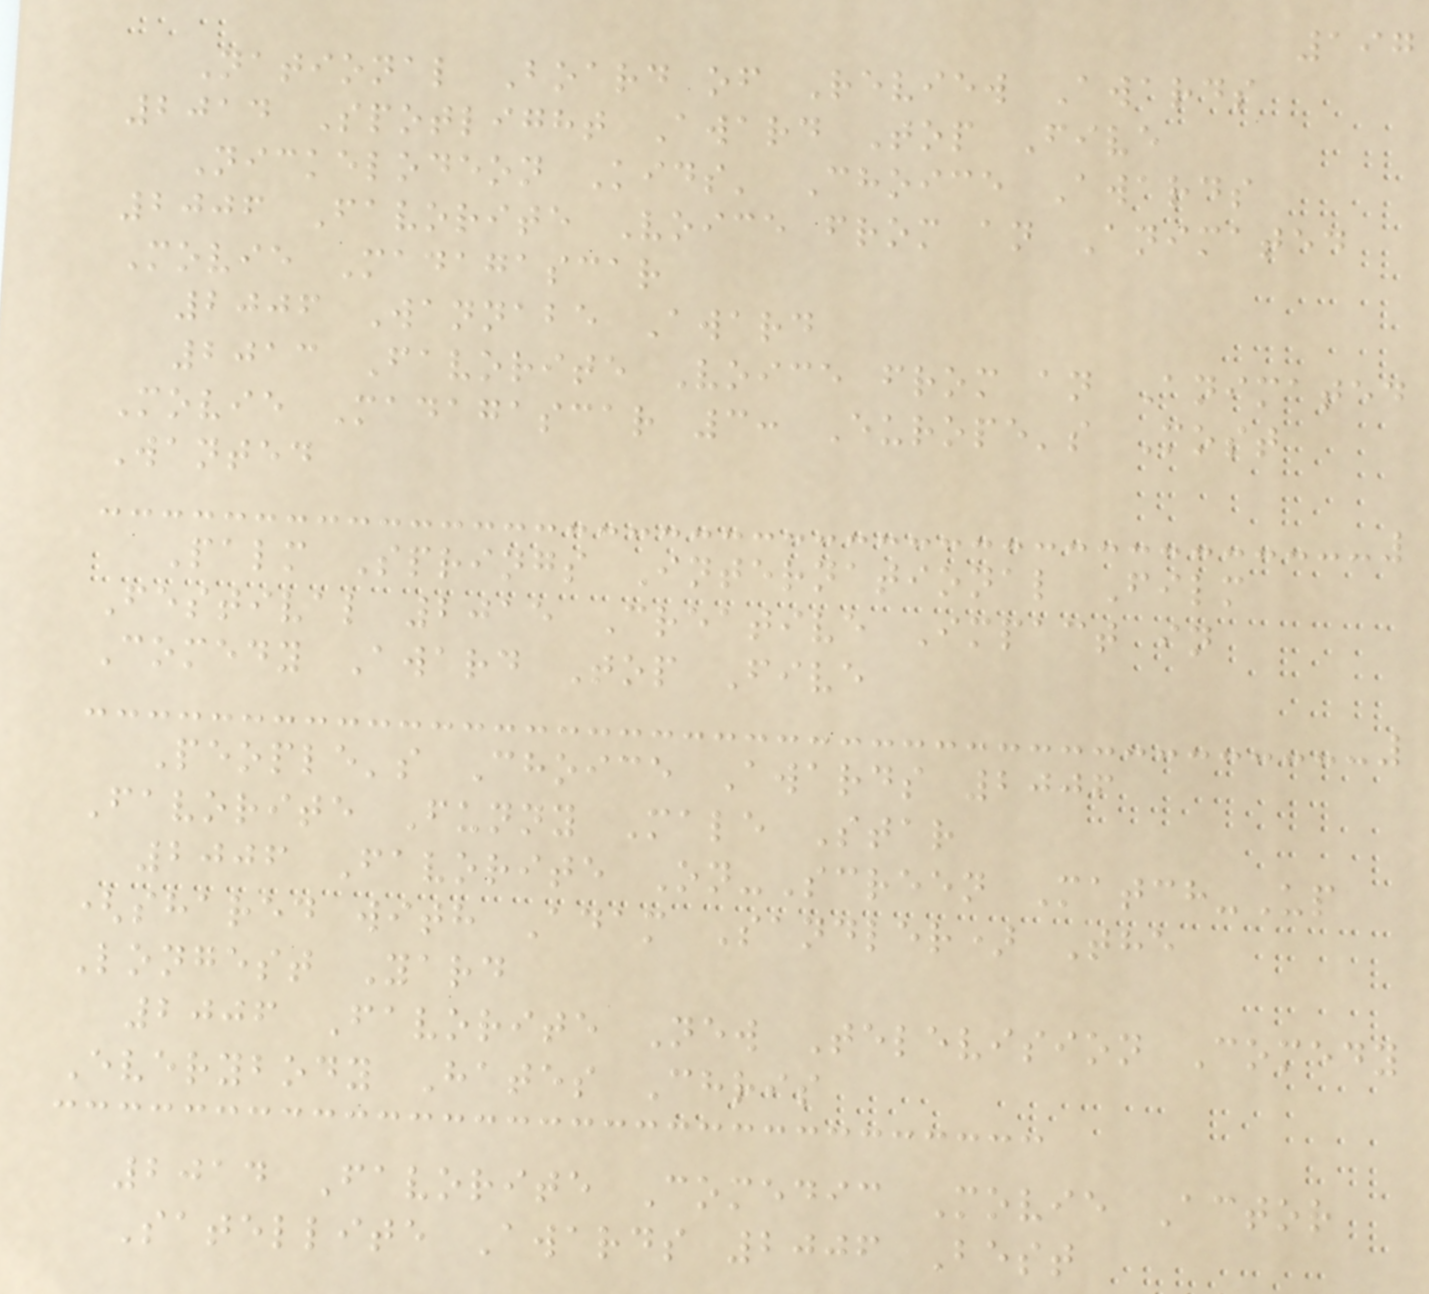197
National Board of Review Awards
2014 Spotlight Award Top Five
Nickelodeon Kids' Choice Awards
2006 Favorite Voice from an Animated
Movie Madagascar
2006 Wannabe Award
2013 Favorite Voice from an Animated
Movie Madagascar 3: Europe's Most
Wanted
Palm Springs International Film
Festival 2015 Creative Impact in
Comedy Award Top Five
People's Choice Awards 2006
Favorite Funny Male Star
2006 Favorite On-Screen Match-Up
(shared with Adam Sandler) The
Longest Yard
2006 Favorite New Television Comedy
Everybody Hates Chris
2014 Favorite Comedic Movie Actor
Satellite Awards 2006 Best
